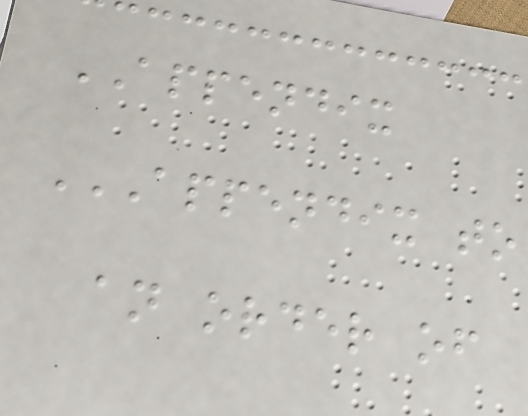APPENDIX
APPENDIX TO
AN ORDER OF
